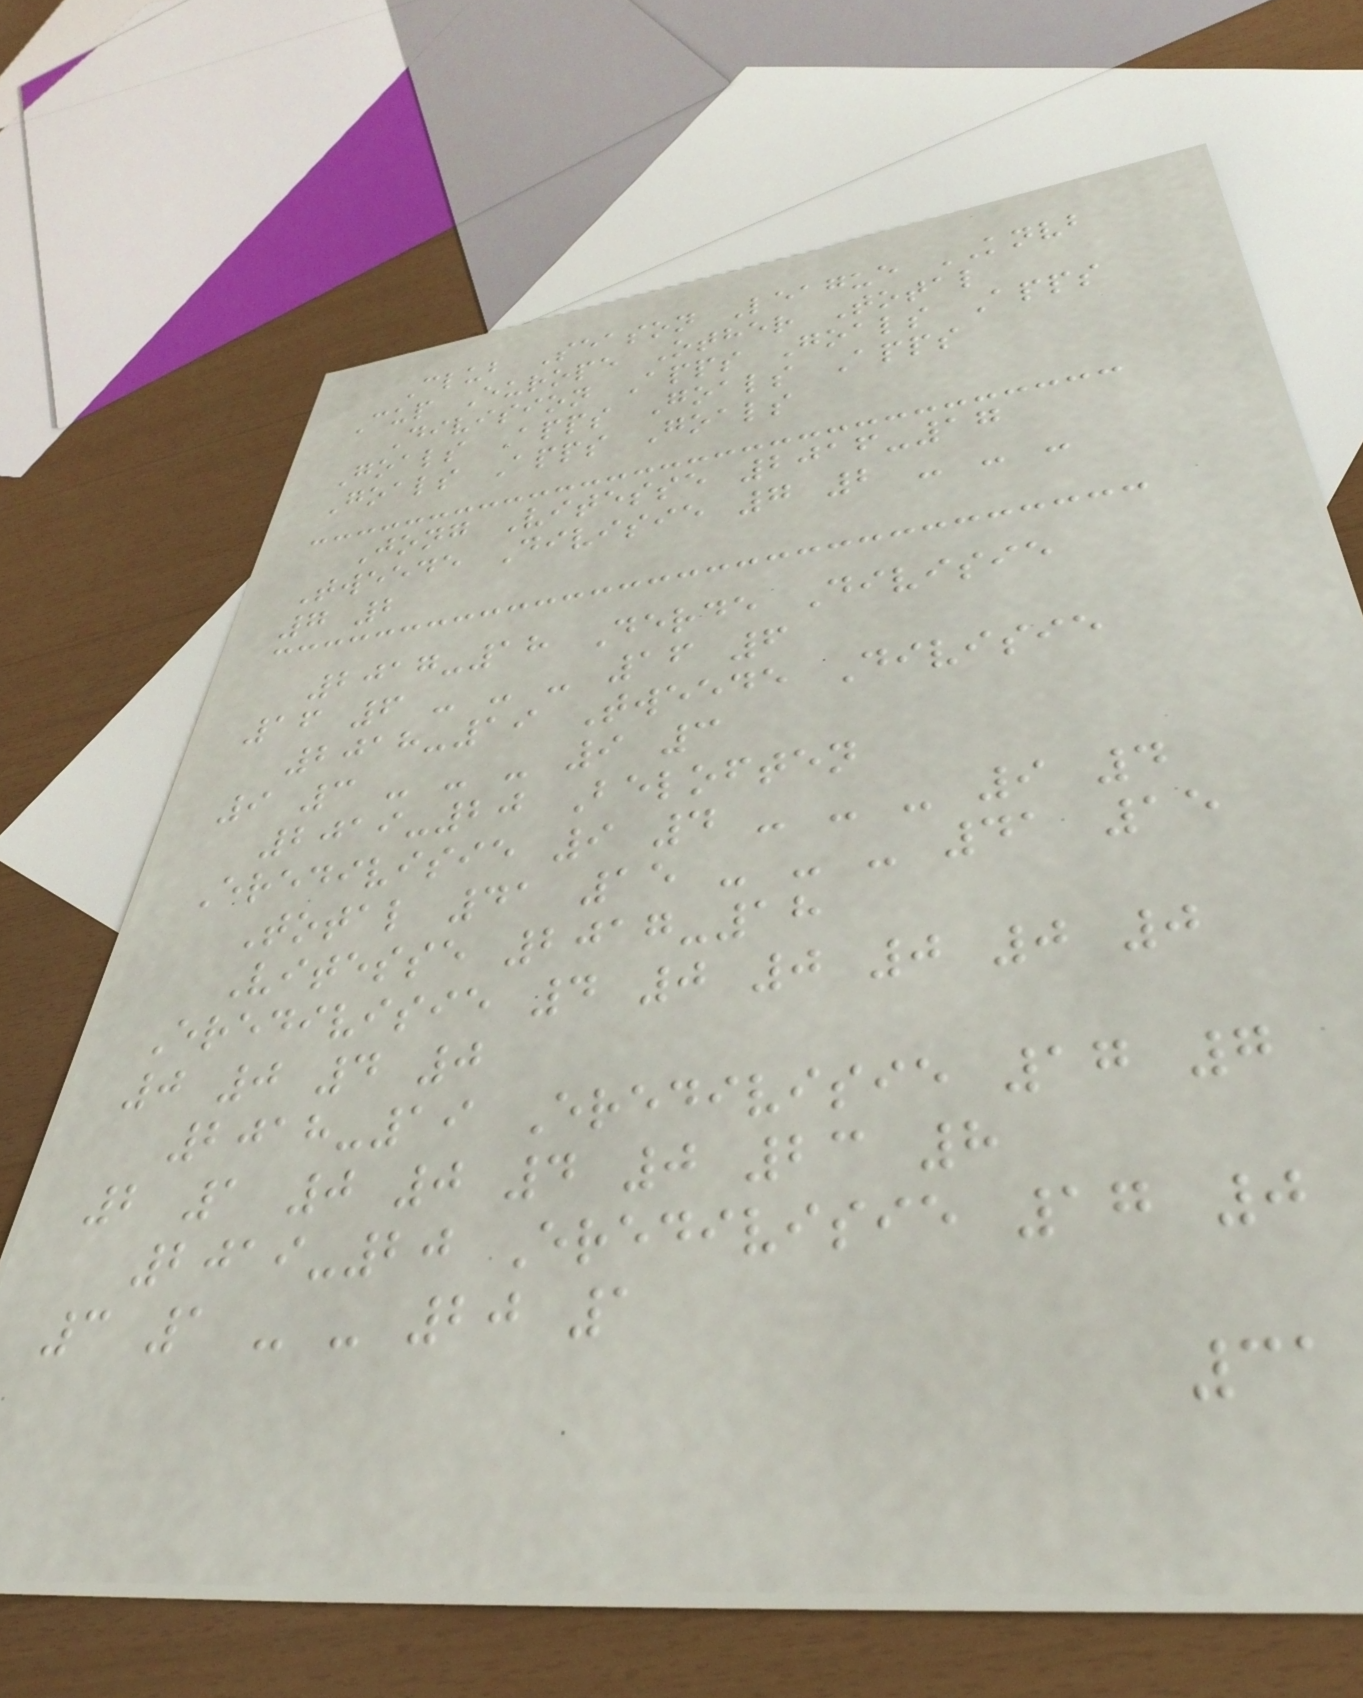Club Season League KNVB
Cup Europe Other Total
Division Apps Goals Apps
Goals Apps Goals Apps
Goals Apps Goals
Jong Vitesse 2016-17
Tweede Divisie 7 2 - - -
7 2
2017-18 Derde Divisie
16 6 - - - 16 6
2018-19 Tweede Divisie
9 3 - - - 9 3
2019-20 Beloften
Eredivisie 9 4 - - - 9 4
Total 41 15 - - - 41 15
Vitesse 2017-18
Eredivisie 4 0 0 0 0 0
0 0 4 0
2018-19 Eredivisie 17 7
2 1 0 0 4 0 23 8
2019-20 Eredivisie 17 0
3 1 - - 20 1
31
